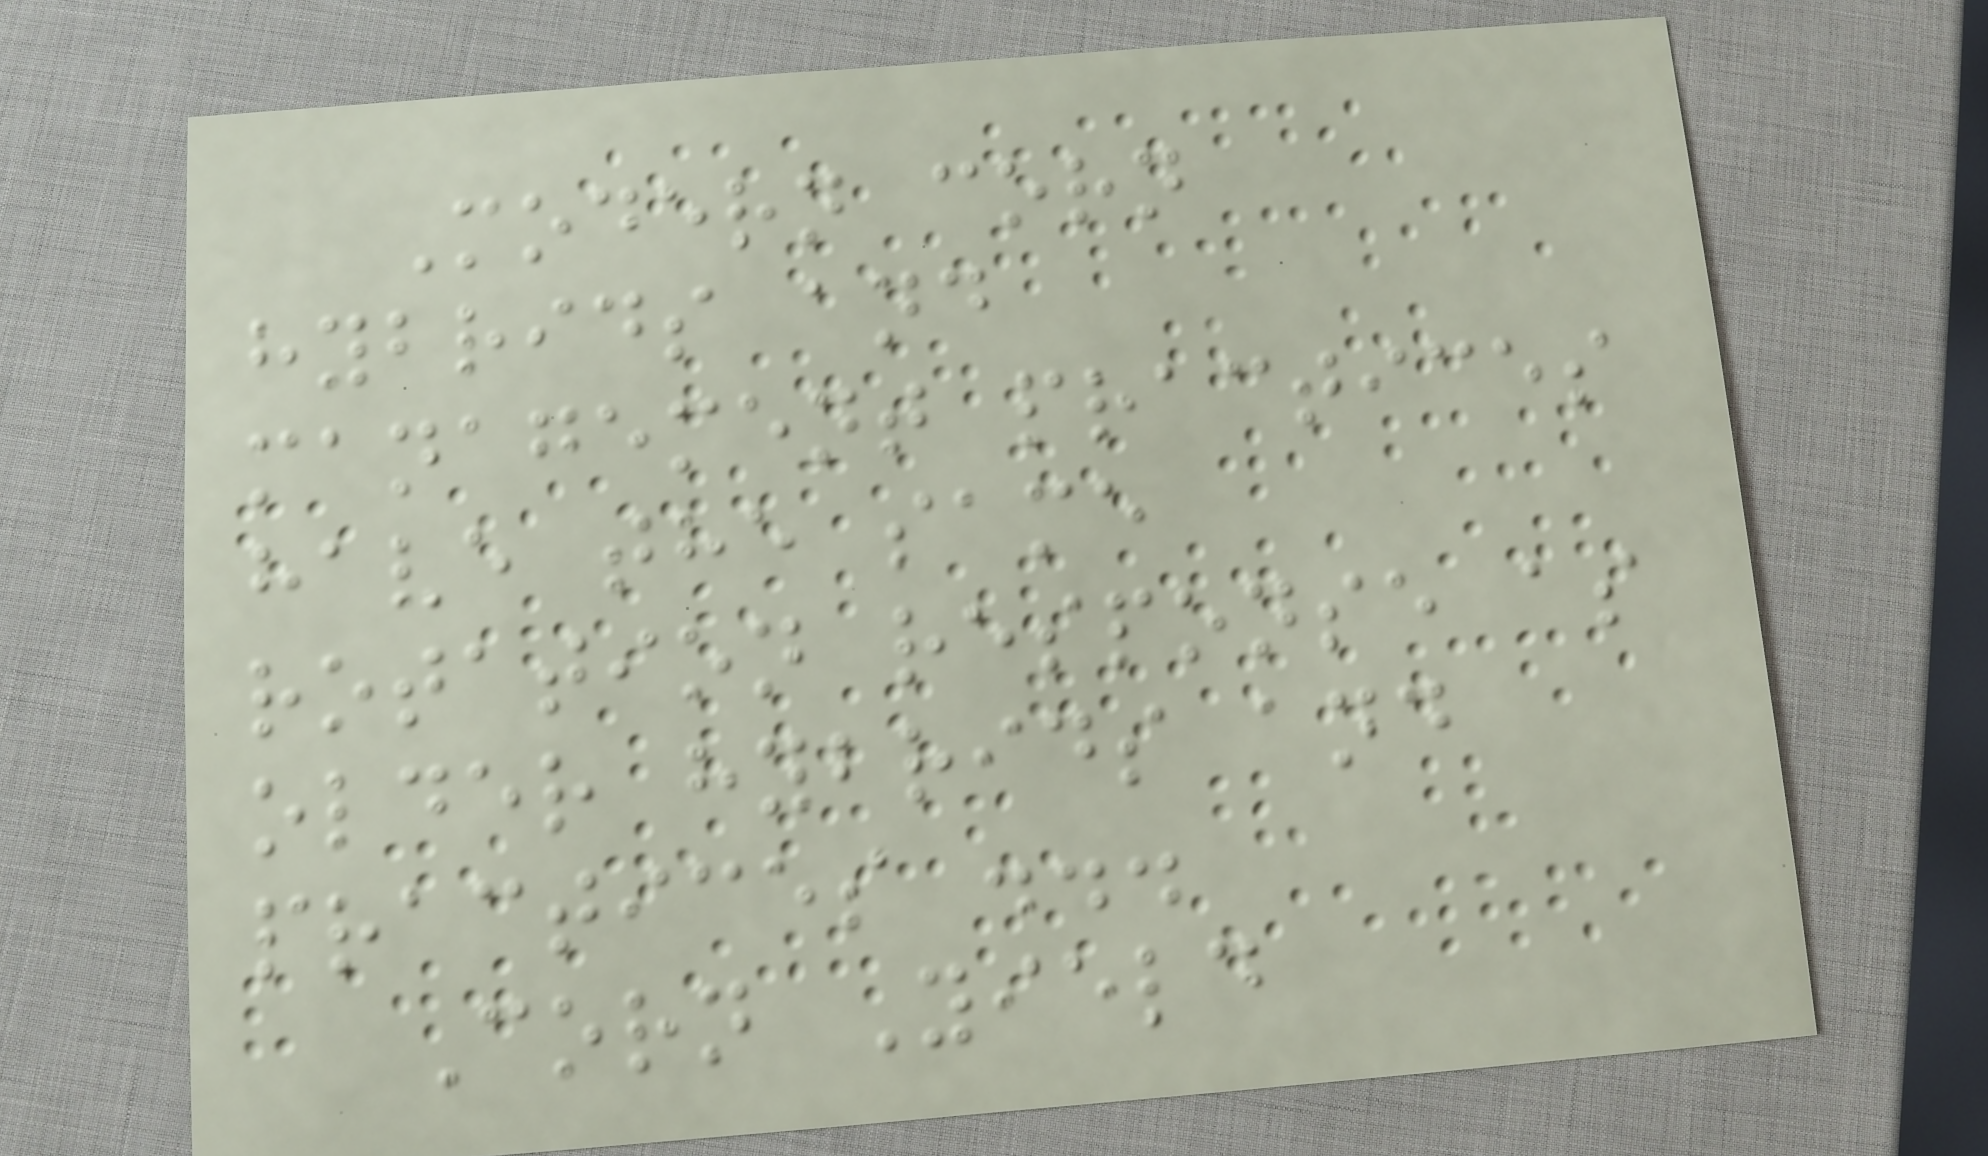Modern corn
hybrids and
management practices
have the same
rotation response as
older hybrids and
practices ...
Corn Yield
